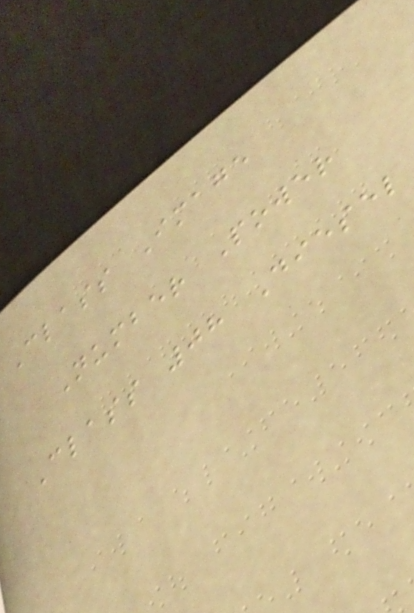Class Image
Number Power
Class 08 Diesel
